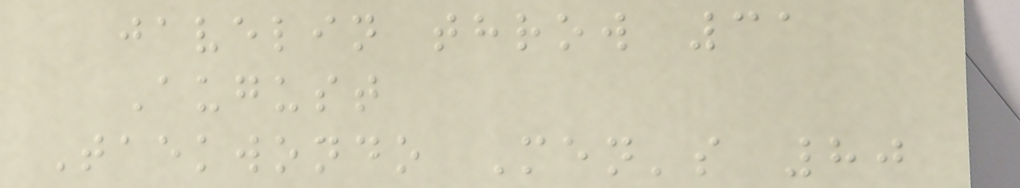javelin throw 31
August
Taekwondo Men's 80
